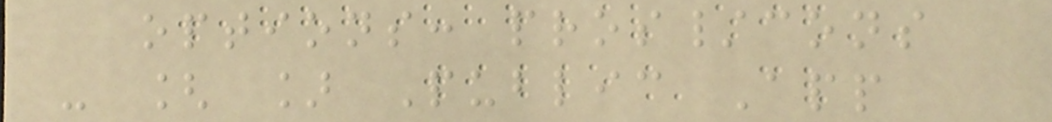options: pros/cons
- [ ] Public App
